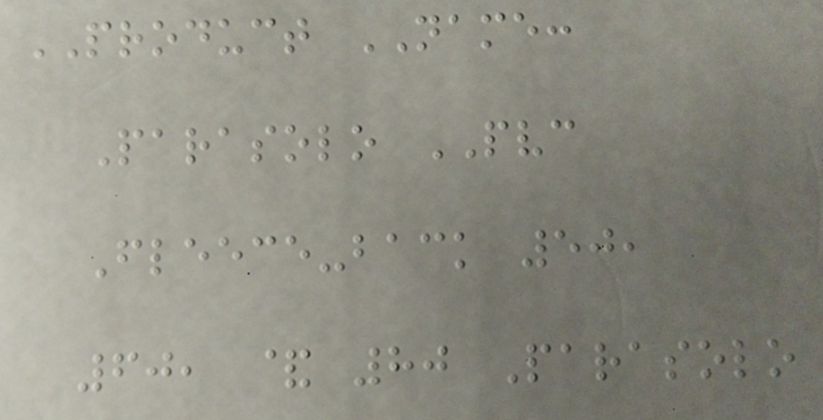PRODUCT NAME:
Parasolo PVC
Fleece-back 50,
60, & 80 Parasolo
